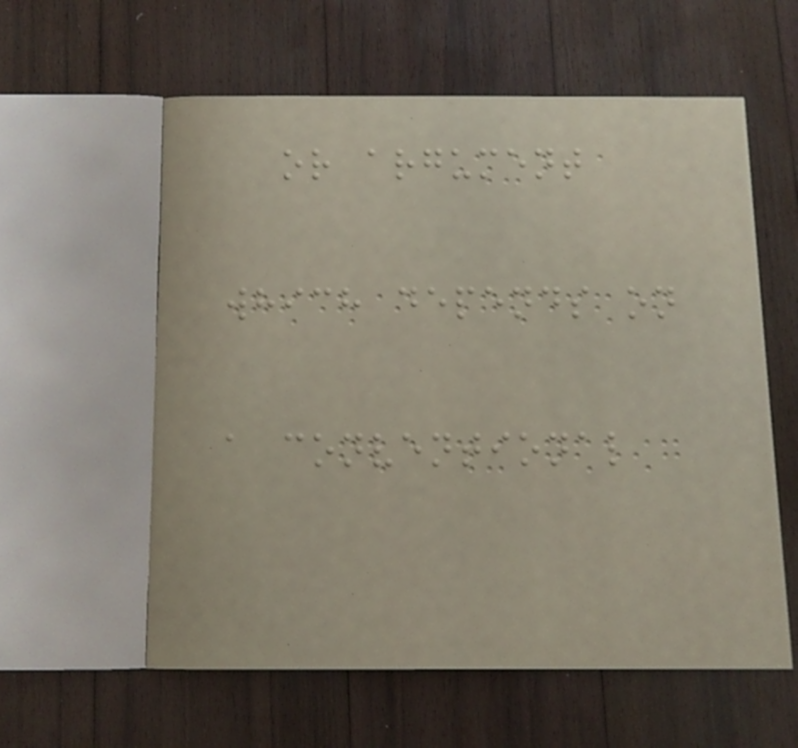or argument
which depends on
a conventional
